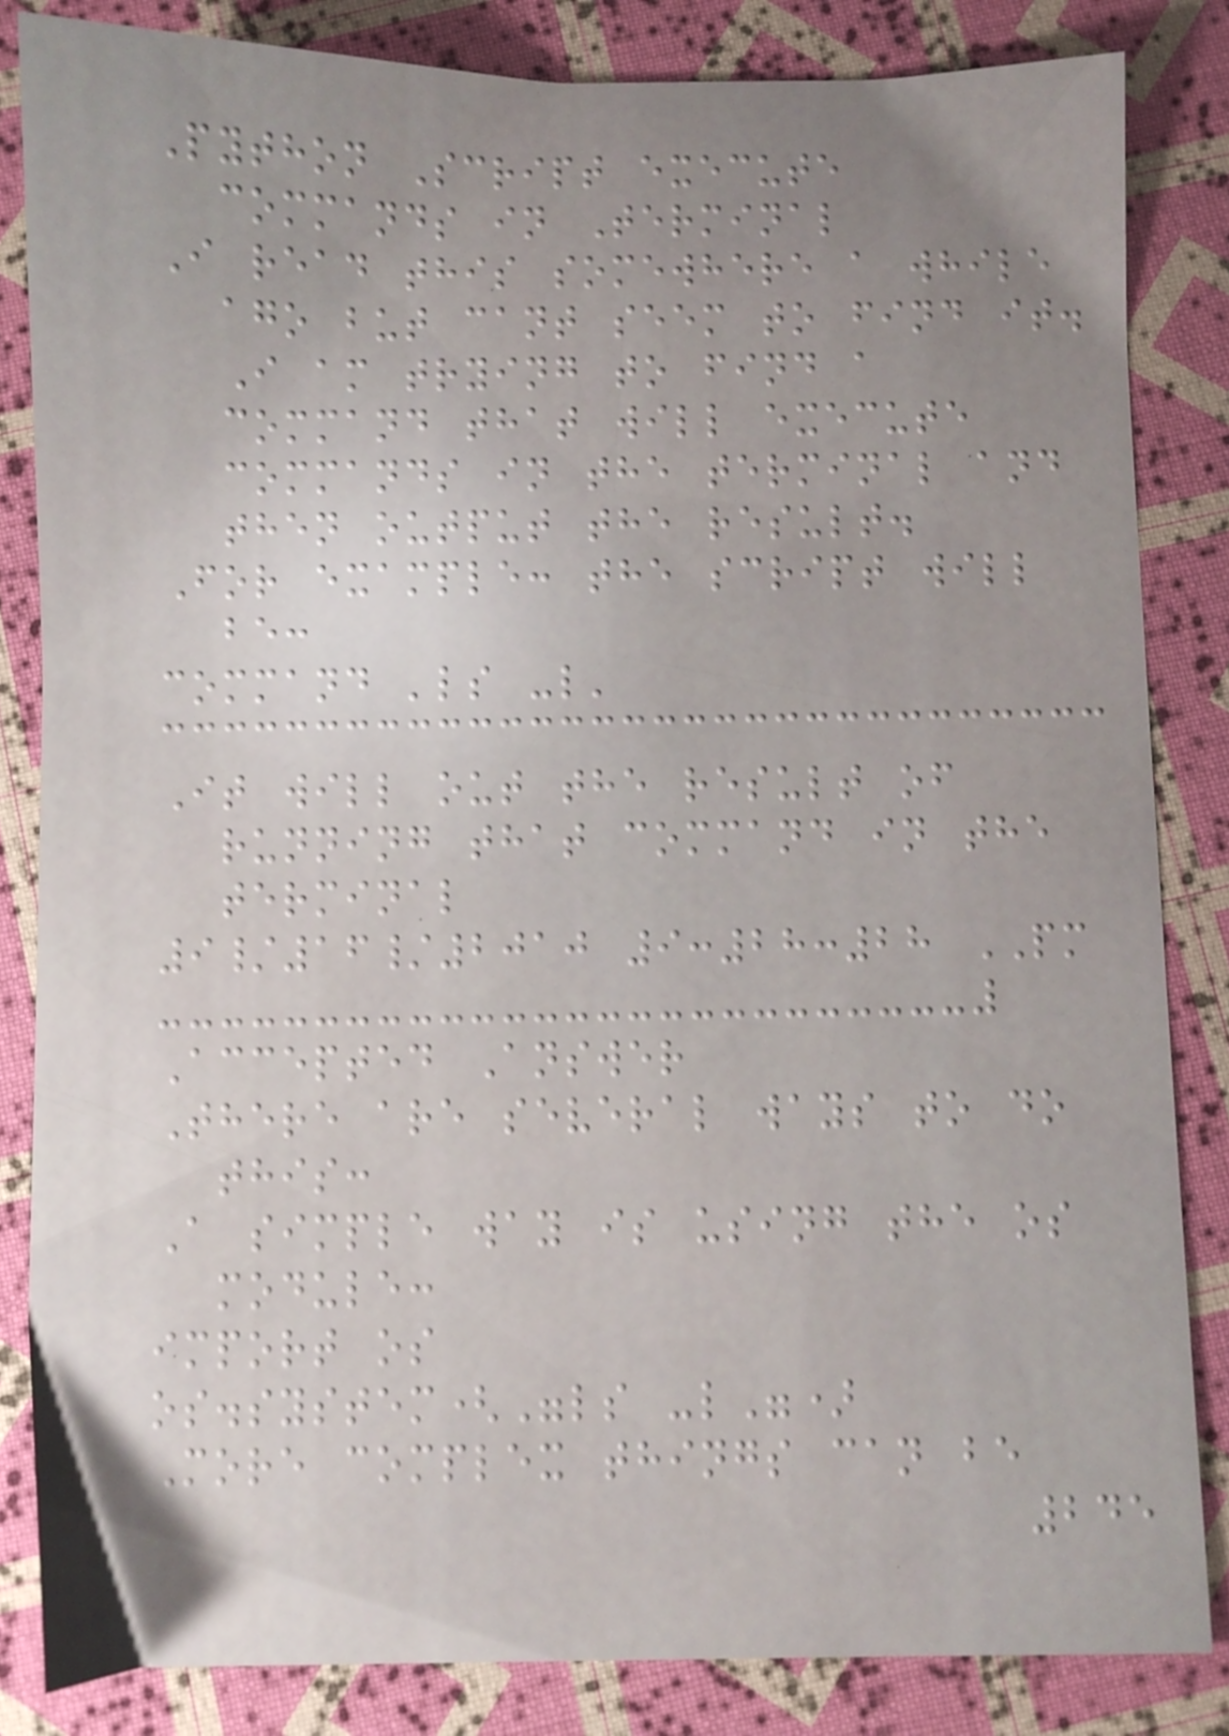Python Script execute
commands in Terminal
I read this somewhere a while
ago but cant seem to find it.
I am trying to find a
command that will execute
commands in the terminal and
then output the result.
For example: the script will
be:
command 'ls -l'
It will out the result of
running that command in the
terminal
9/16/2010 9:28:28 PM
Accepted Answer
There are several ways to do
this:
A simple way is using the os
module:
import os
os.system("ls -l")
More complex things can be
245
